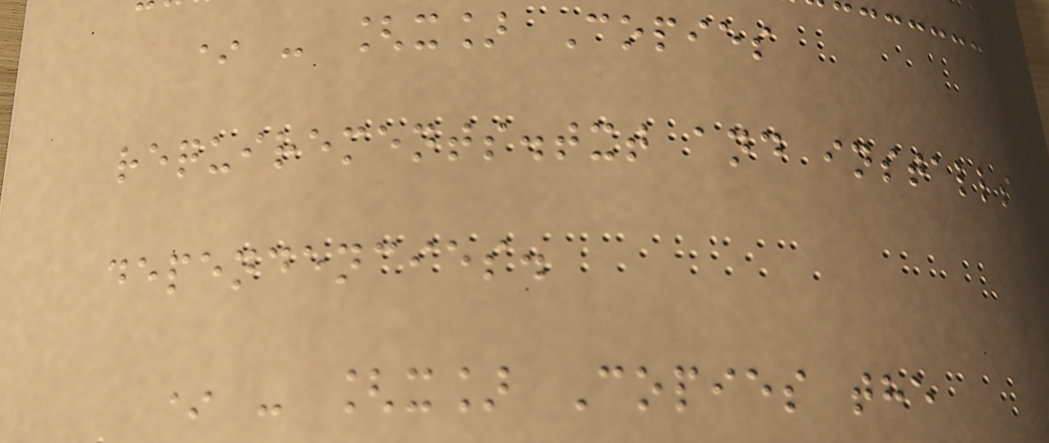* - [x] Copies
requirements.txt and installs
dependencies.
* - [x] Copies the
